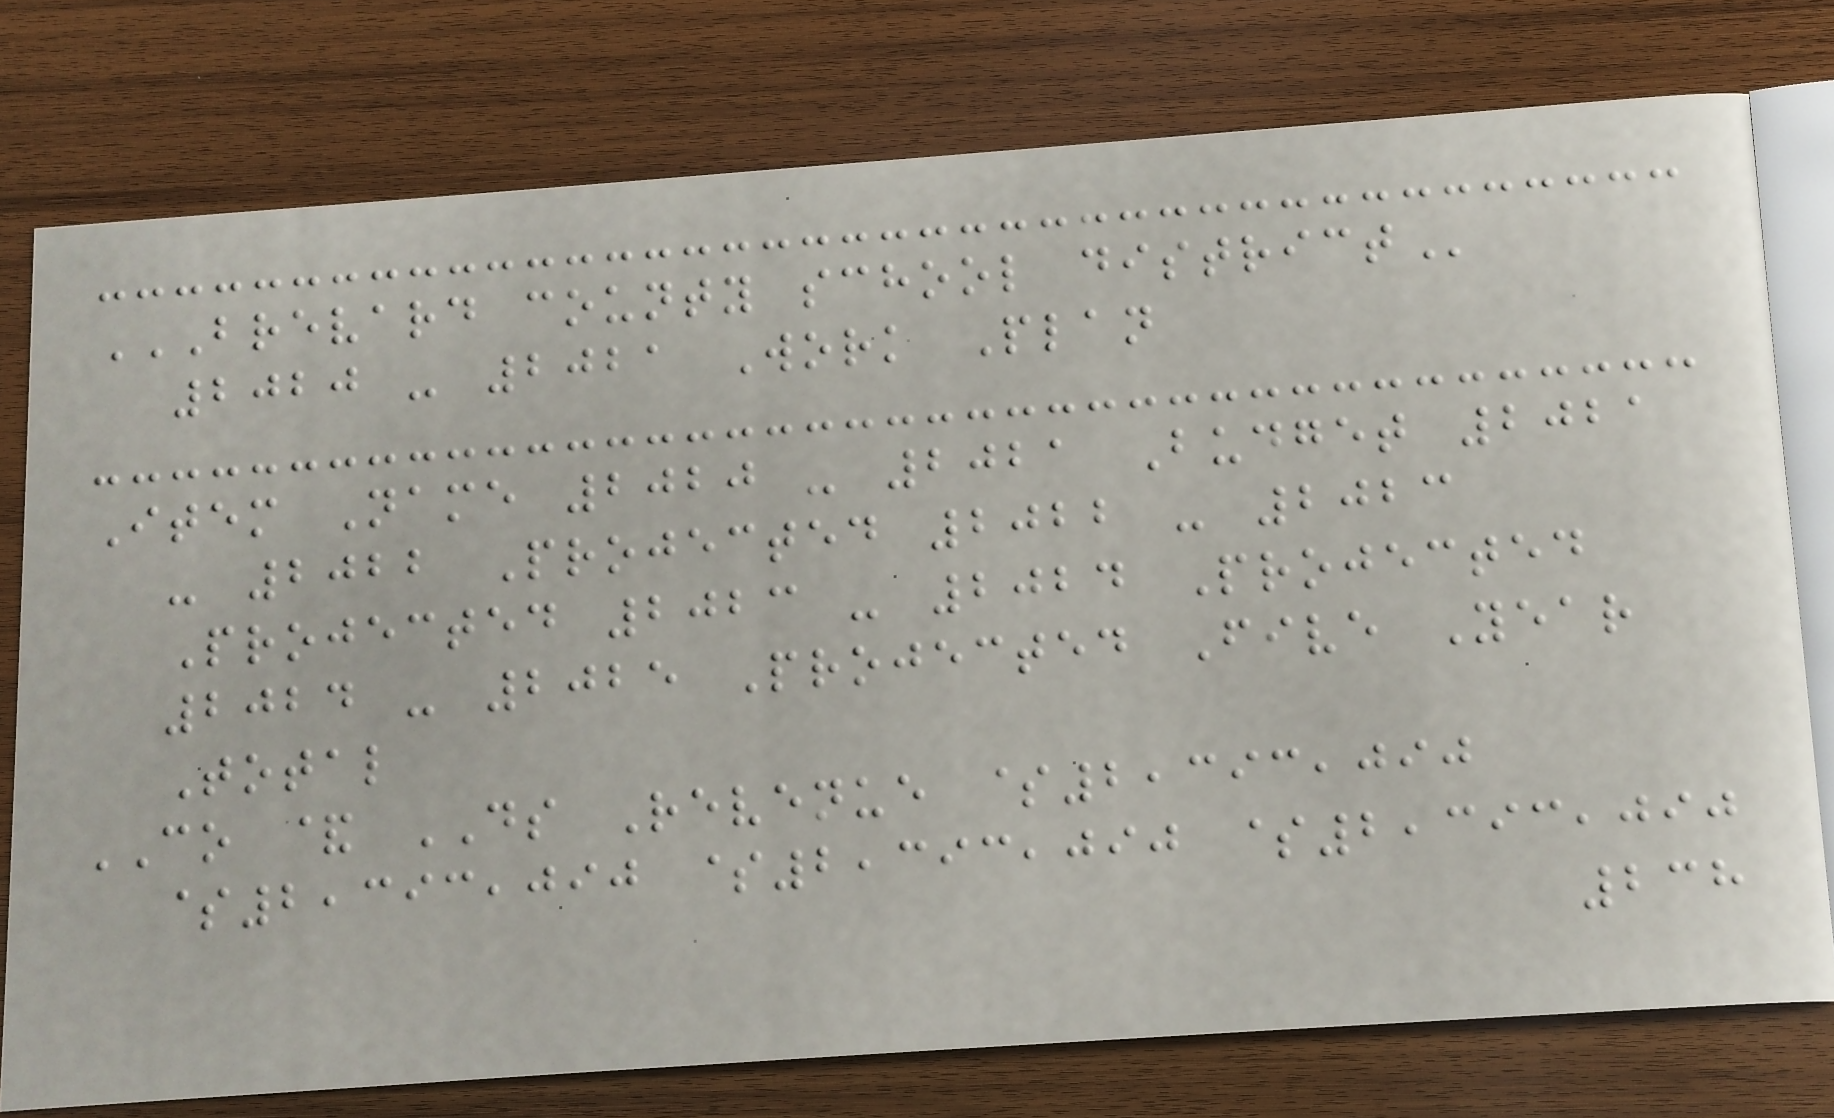BREVARD COUNTY SCHOOL DISTRICT
2020 - 2021 Work Plan
Item Name 2020 - 2021 Budget 2021
- 2022 Projected 2022 - 2023
Projected 2023 - 2024 Projected
2024 - 2025 Projected Five Year
Total
CO & DS Revenue $2,393,090
$2,393,090 $2,393,090 $2,393,090
238
